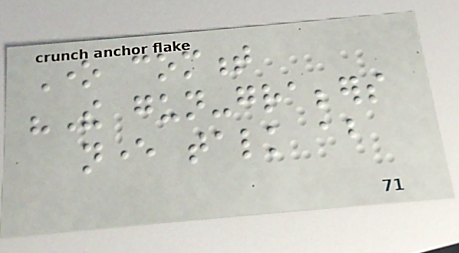One comment
"The gun-grabbers
never talk about
